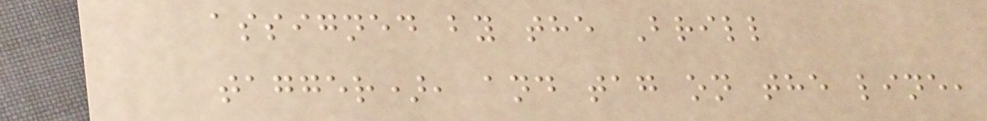assigned by the Brill
tagger), and tag on the line,
